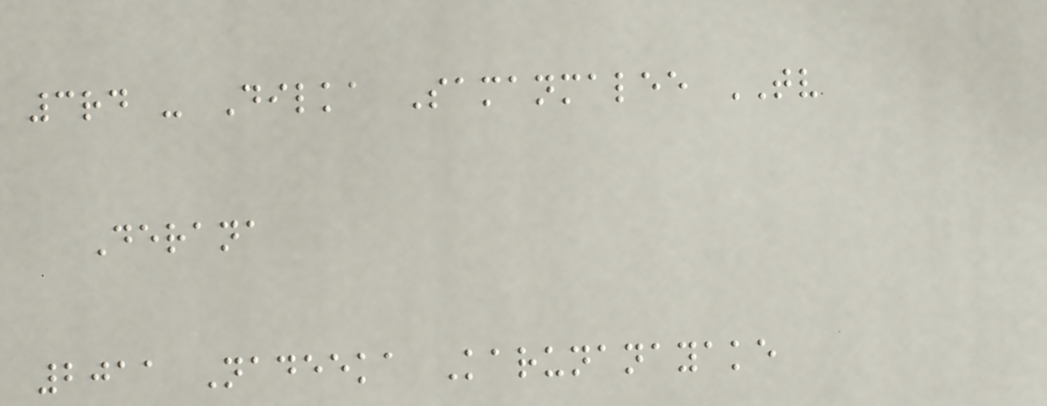3rd - Dilka Samanmalee TV
Derana
2011 Nadeeka Karunanayake
